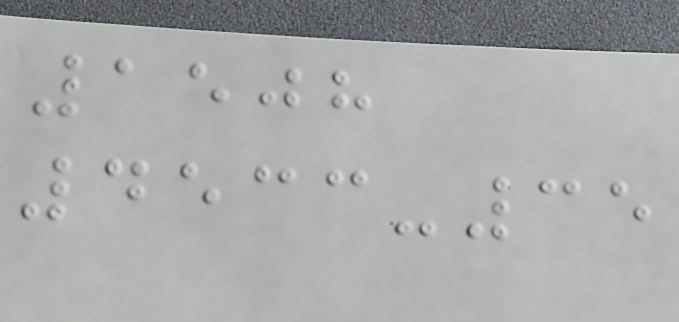1508
4533-35
